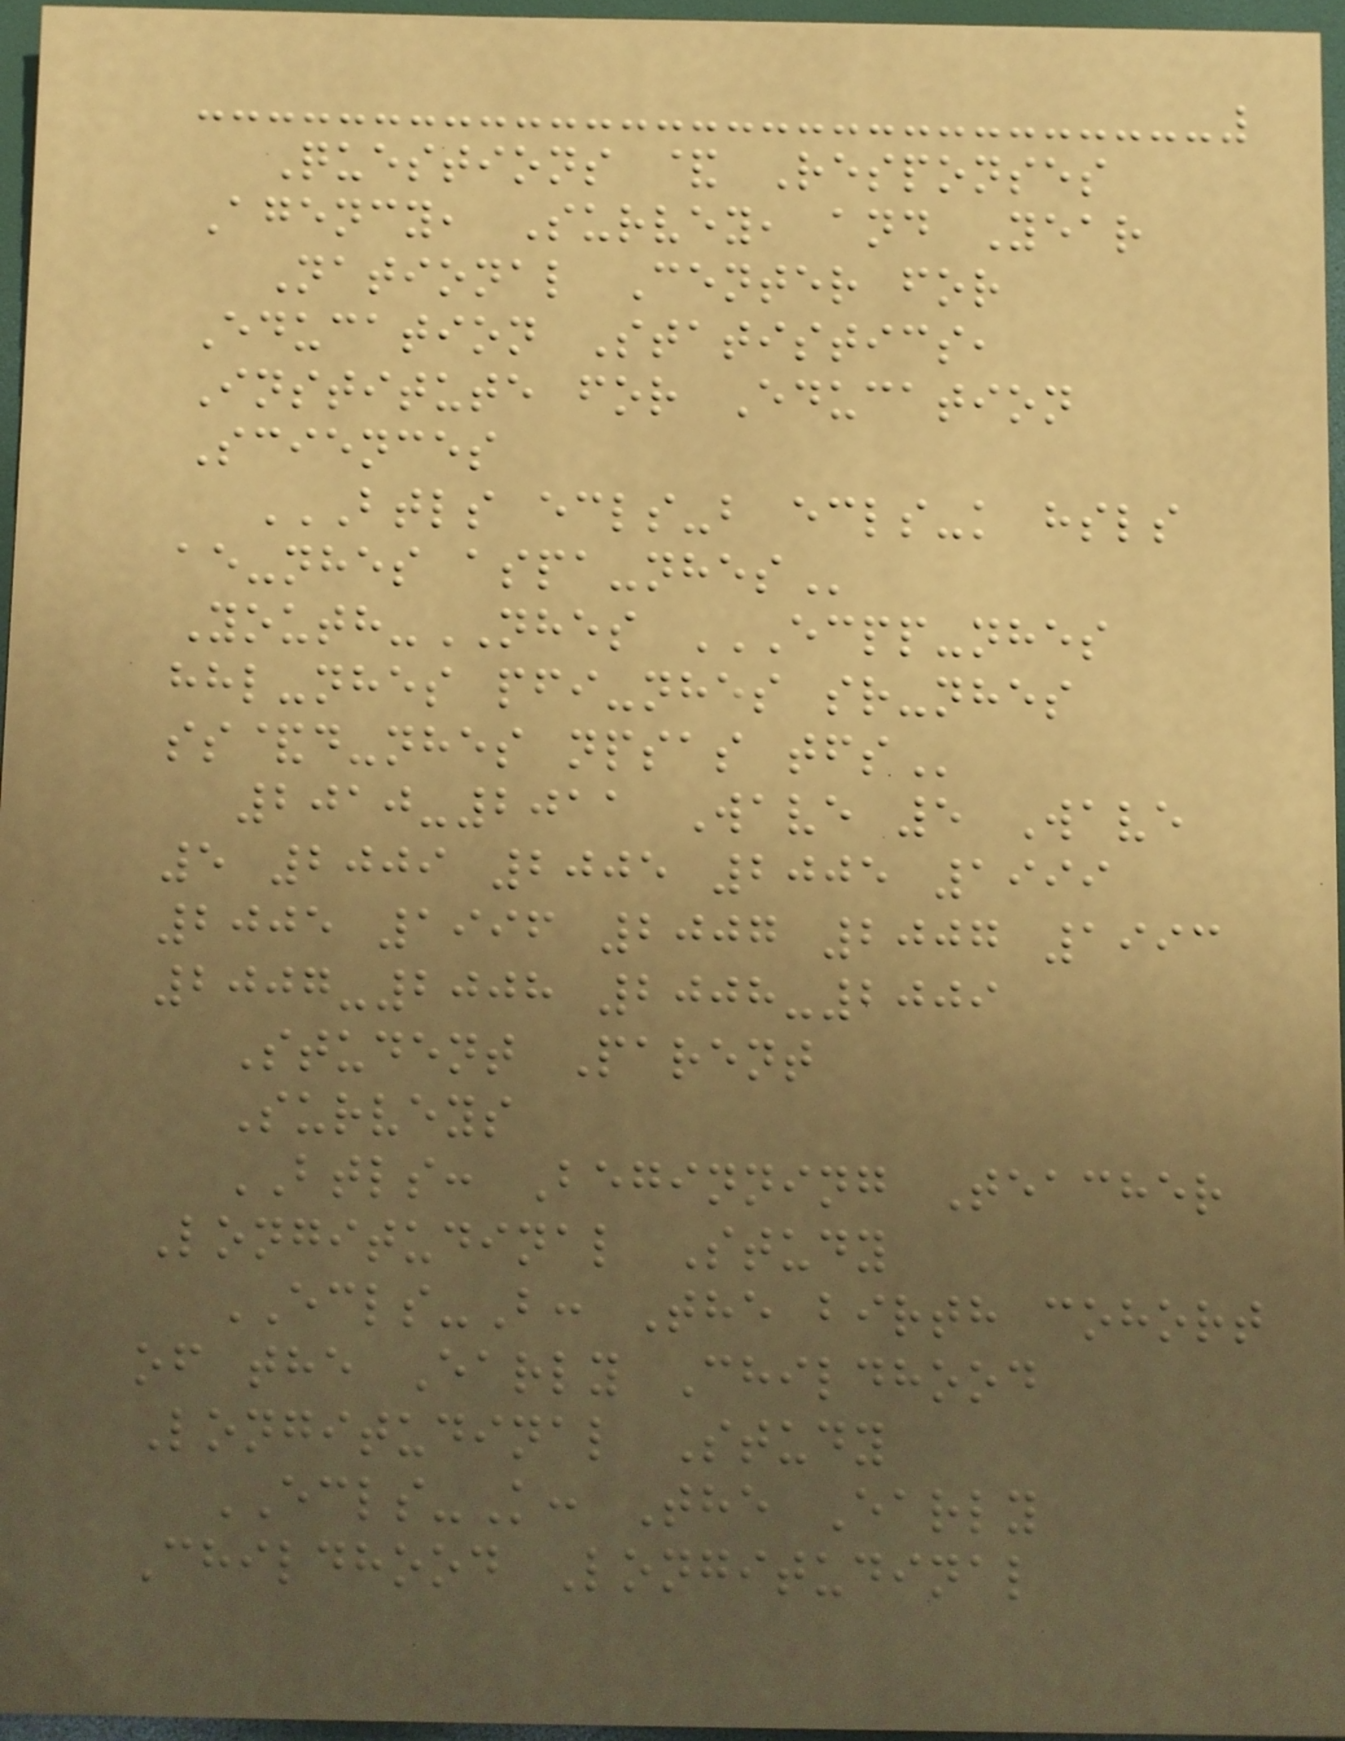Questions & Responses
Agency, Survey, and Year
National Center for
Education Statistics,
Institute for Education
Sciences
BTLS ECLS-B ECLS-K HSLS
AE-NHES ASPA-NHES
Youth-NHES ECPP-NHES
HHL-NHES PFI-NHES SR-NHES
SS&D-NHES NPSAS TFS
2010-2011 Wave 5 Wave
5 2009 2005 2005 1999
2005 1996 2007 2007 1993
2007-2008 2008-2009
Student Parent
Surveys
BTLS: Beginning Teacher
Longitudinal Study
ECLS-B: The birth cohort
of the Early Childhood
Longitudinal Study
ECLS-K: The Early
Childhood Longitudinal
